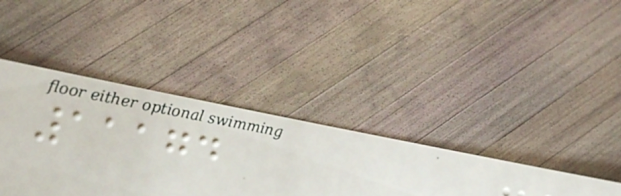11174
